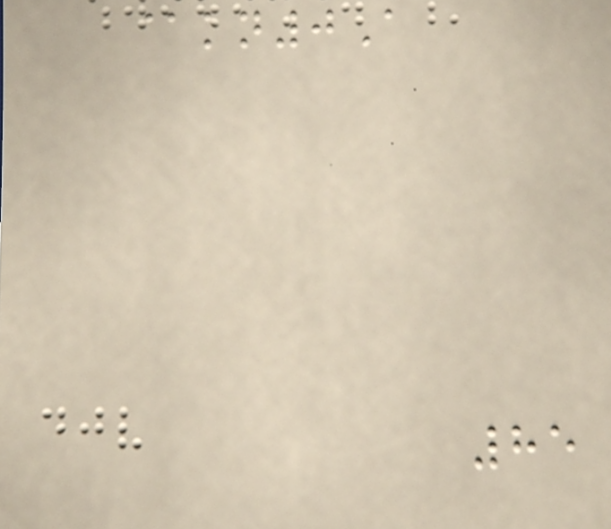@kn0A
85
